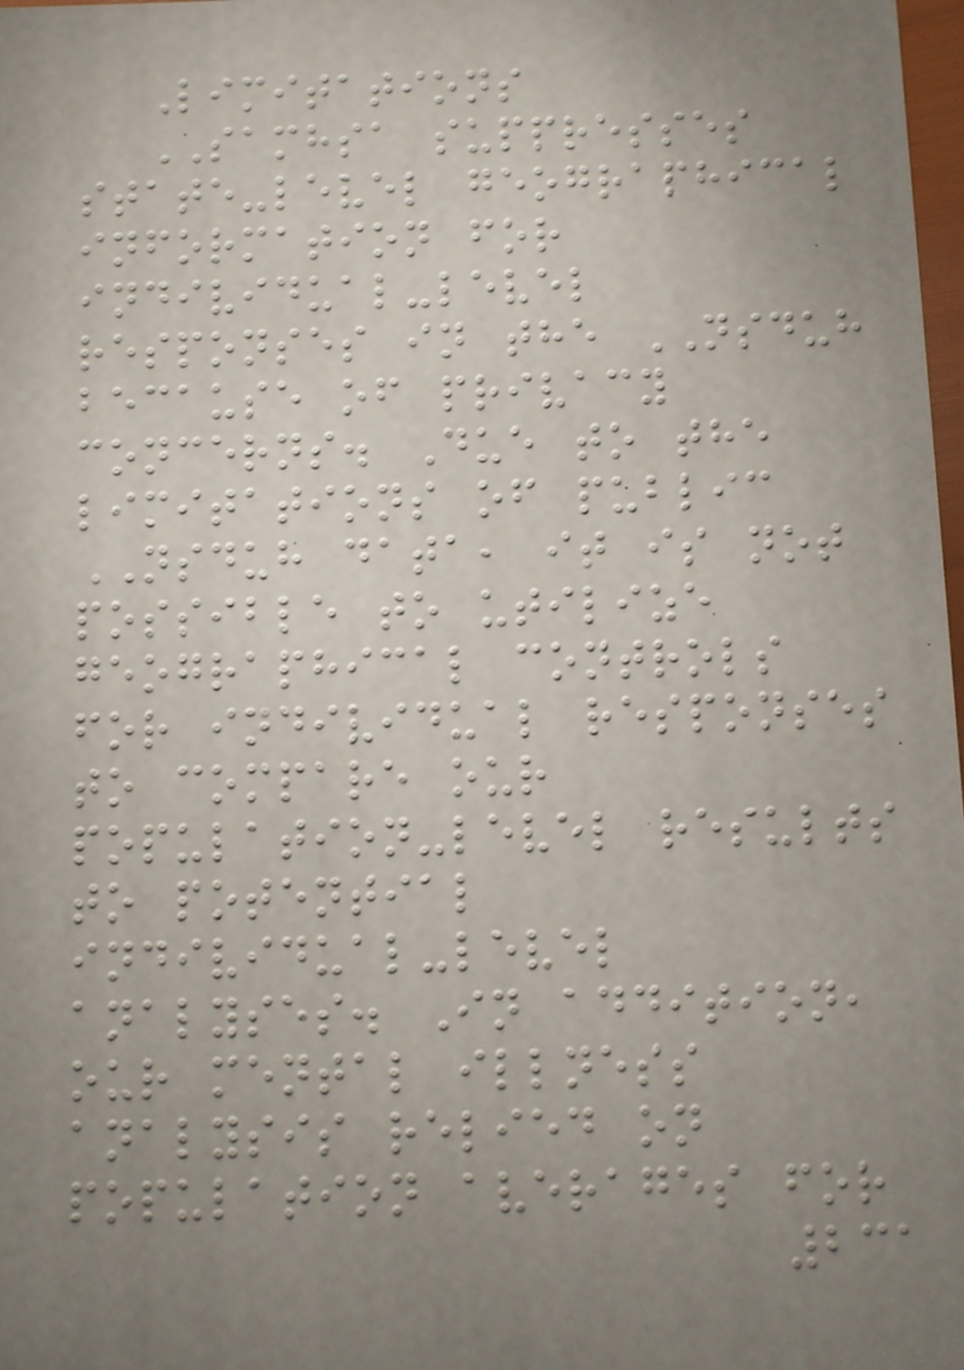Limitations
SAMHSA suppresses
state-level geographical
information for
individual-level
responses in the NSDUH
because of privacy
concerns. Due to the
limitations of public
NSDUH data, it is not
possible to utilize
geographical controls
for individual responses
to compare our
population-level results
to potential
individual-level
analyses. In addition,
our mental illness
analysis relied on
population averages for
231
